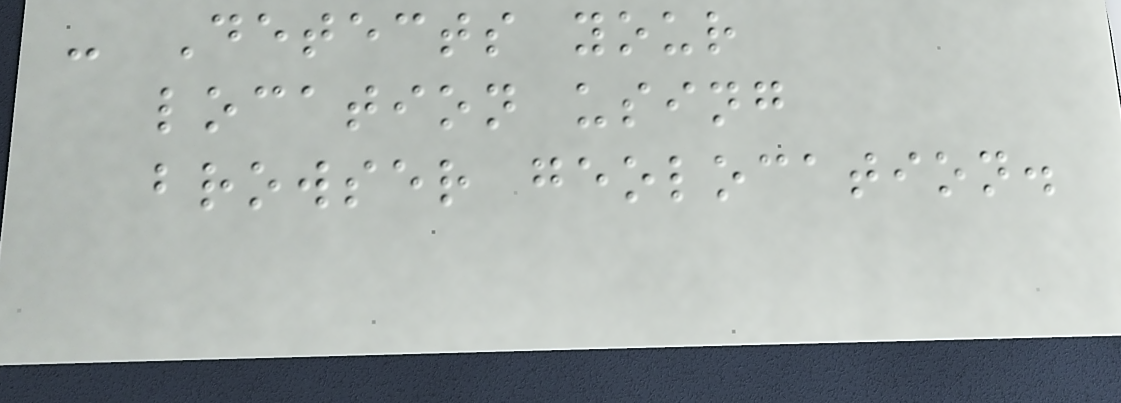- Detects your
location using
browser geolocation.
